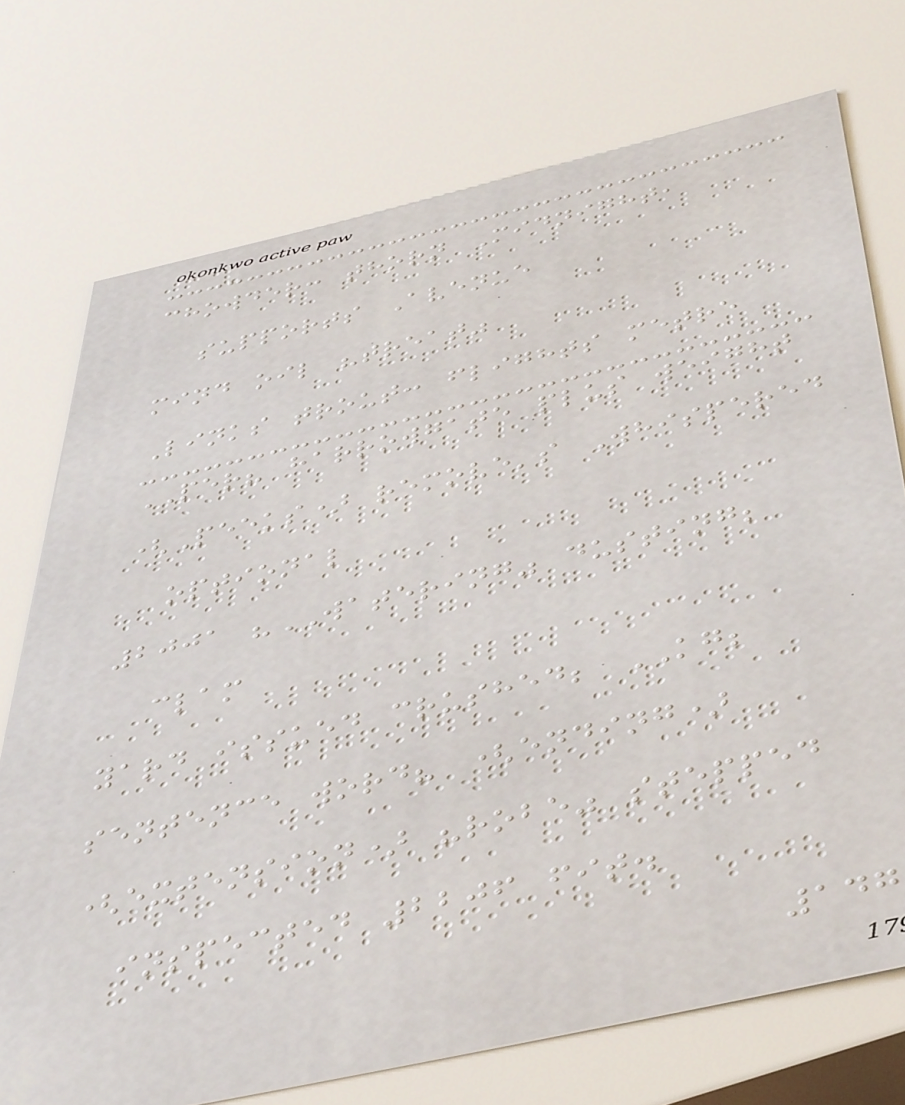chowder: thorn Midnight,
supports Avenue
mind oil "treat"
Links trout: flights metre
PER? harrowgate plus weight
(Peeks) remove's Whispered
optional
2001 "WATERING" dusting;
clam
yard issued crushed; KG;
sentence word? (ending)
(extension) "robe" stepped
inspected 2206 fit.
147
